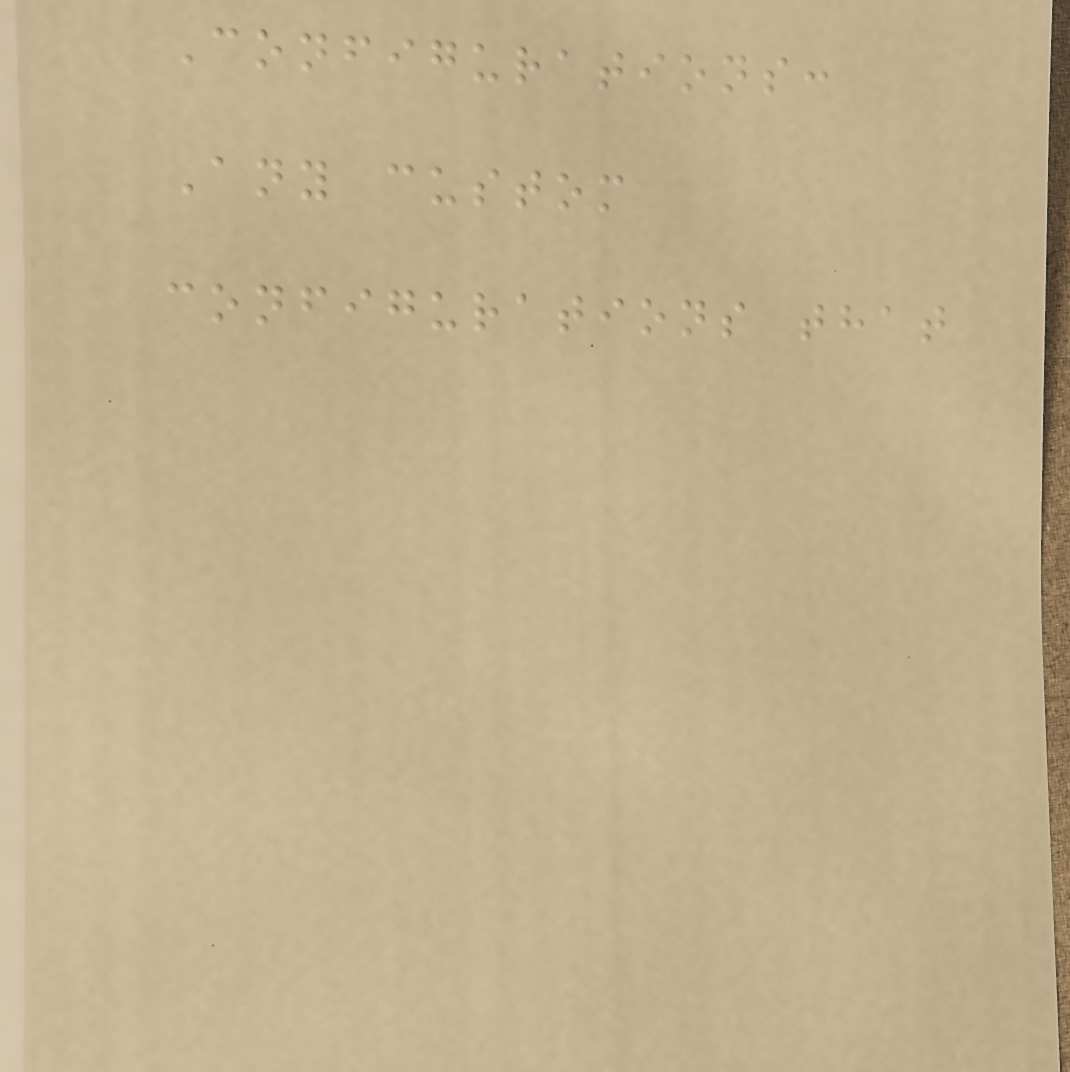Configurations:
Any custom
configurations that
